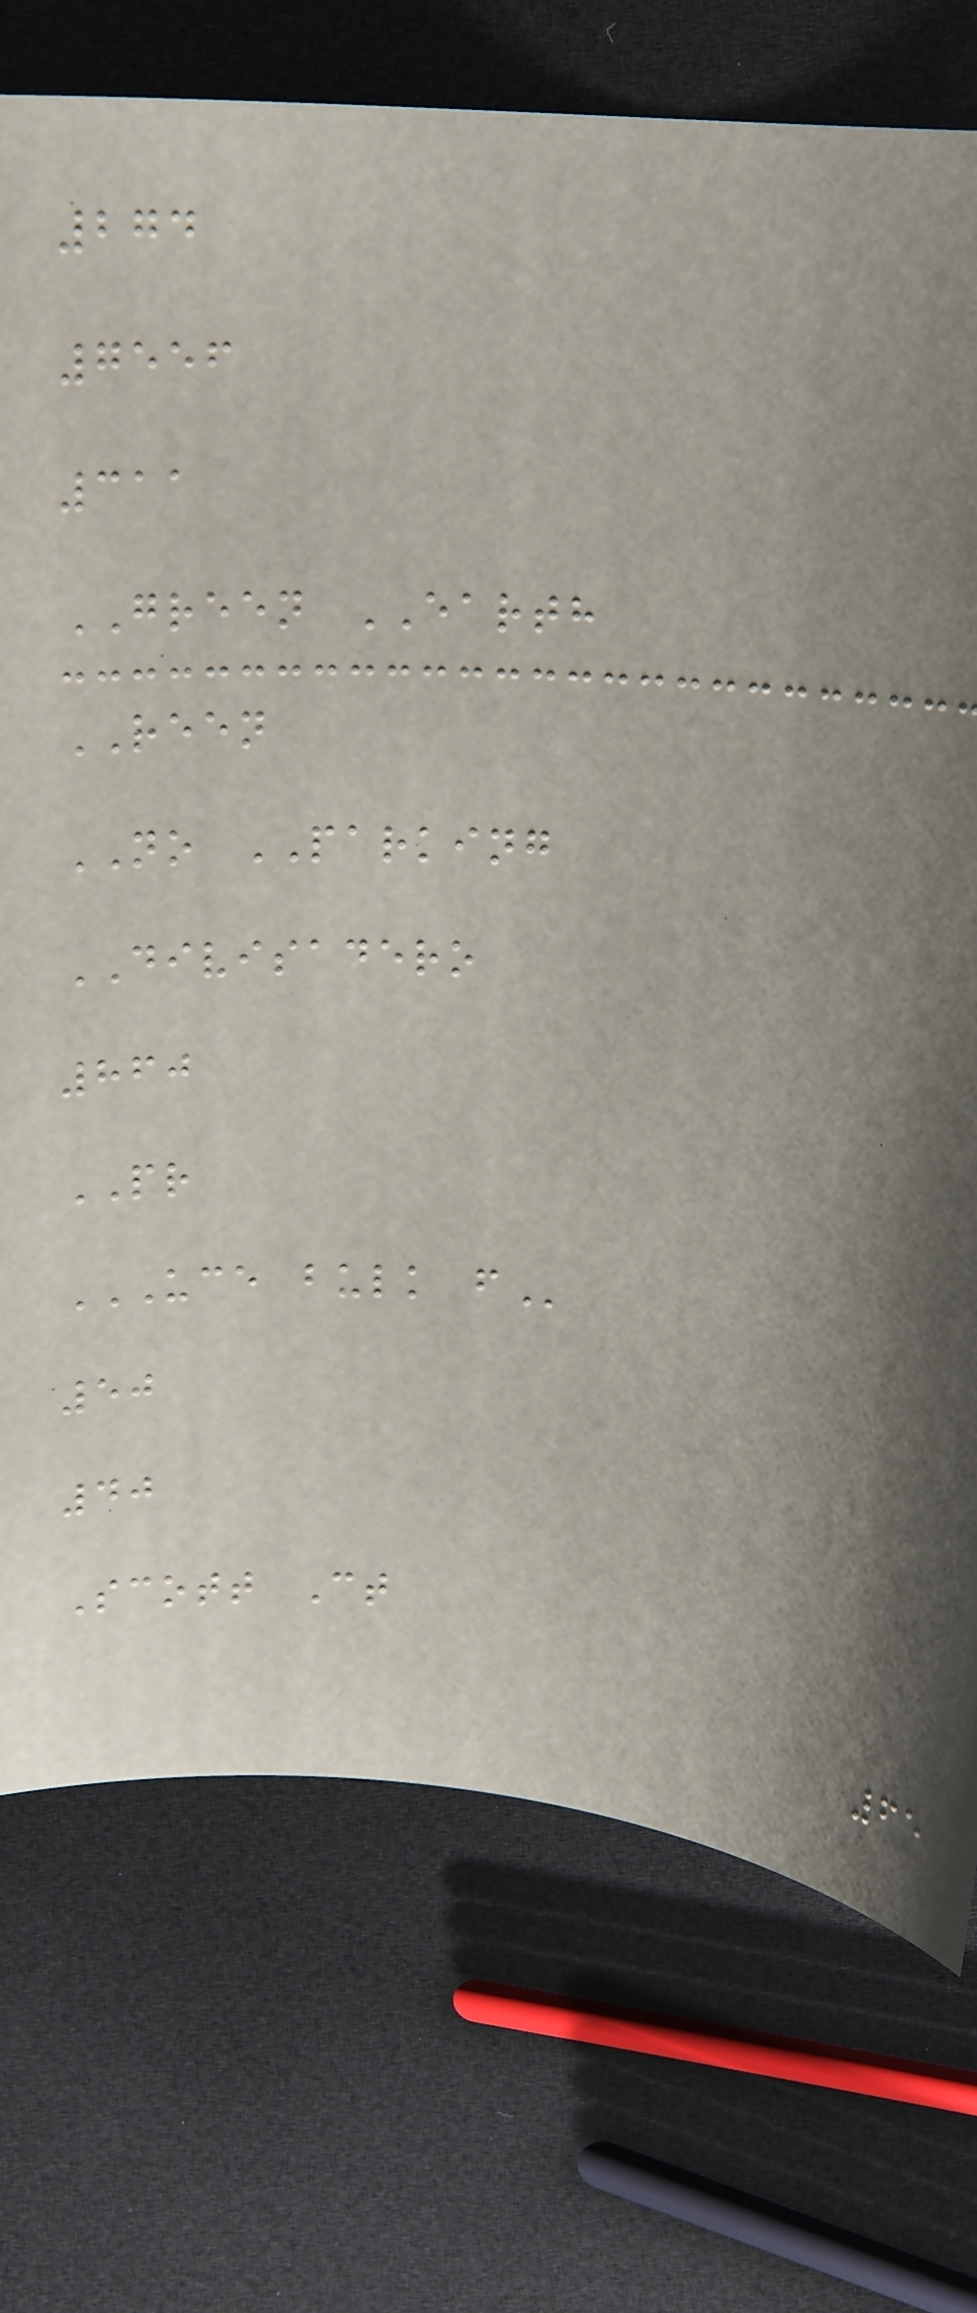274
7556
311
GREEN EARTH
REEN
NO PARKING
DIVISADERO
860
PR
UCE BULK F
50
40
Scott Ct
65
